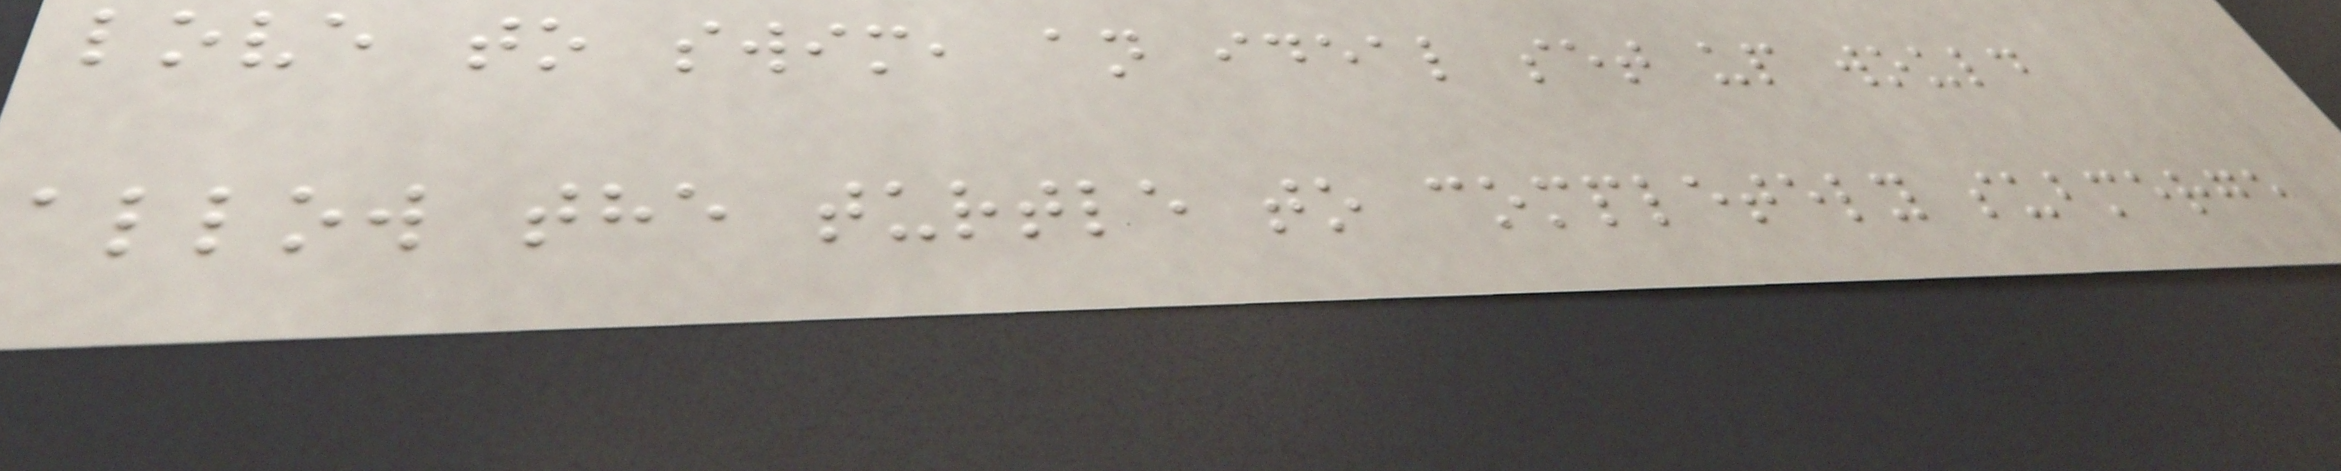love to swim, an ideal set up would
allow the turtle to completely submerge
